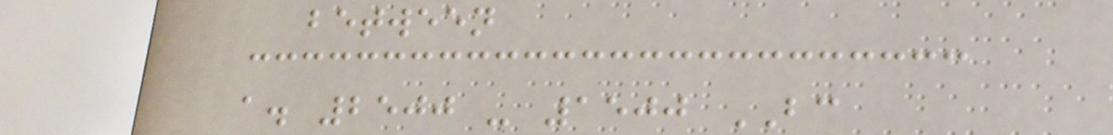between
a. 2500 - 1500 BC
